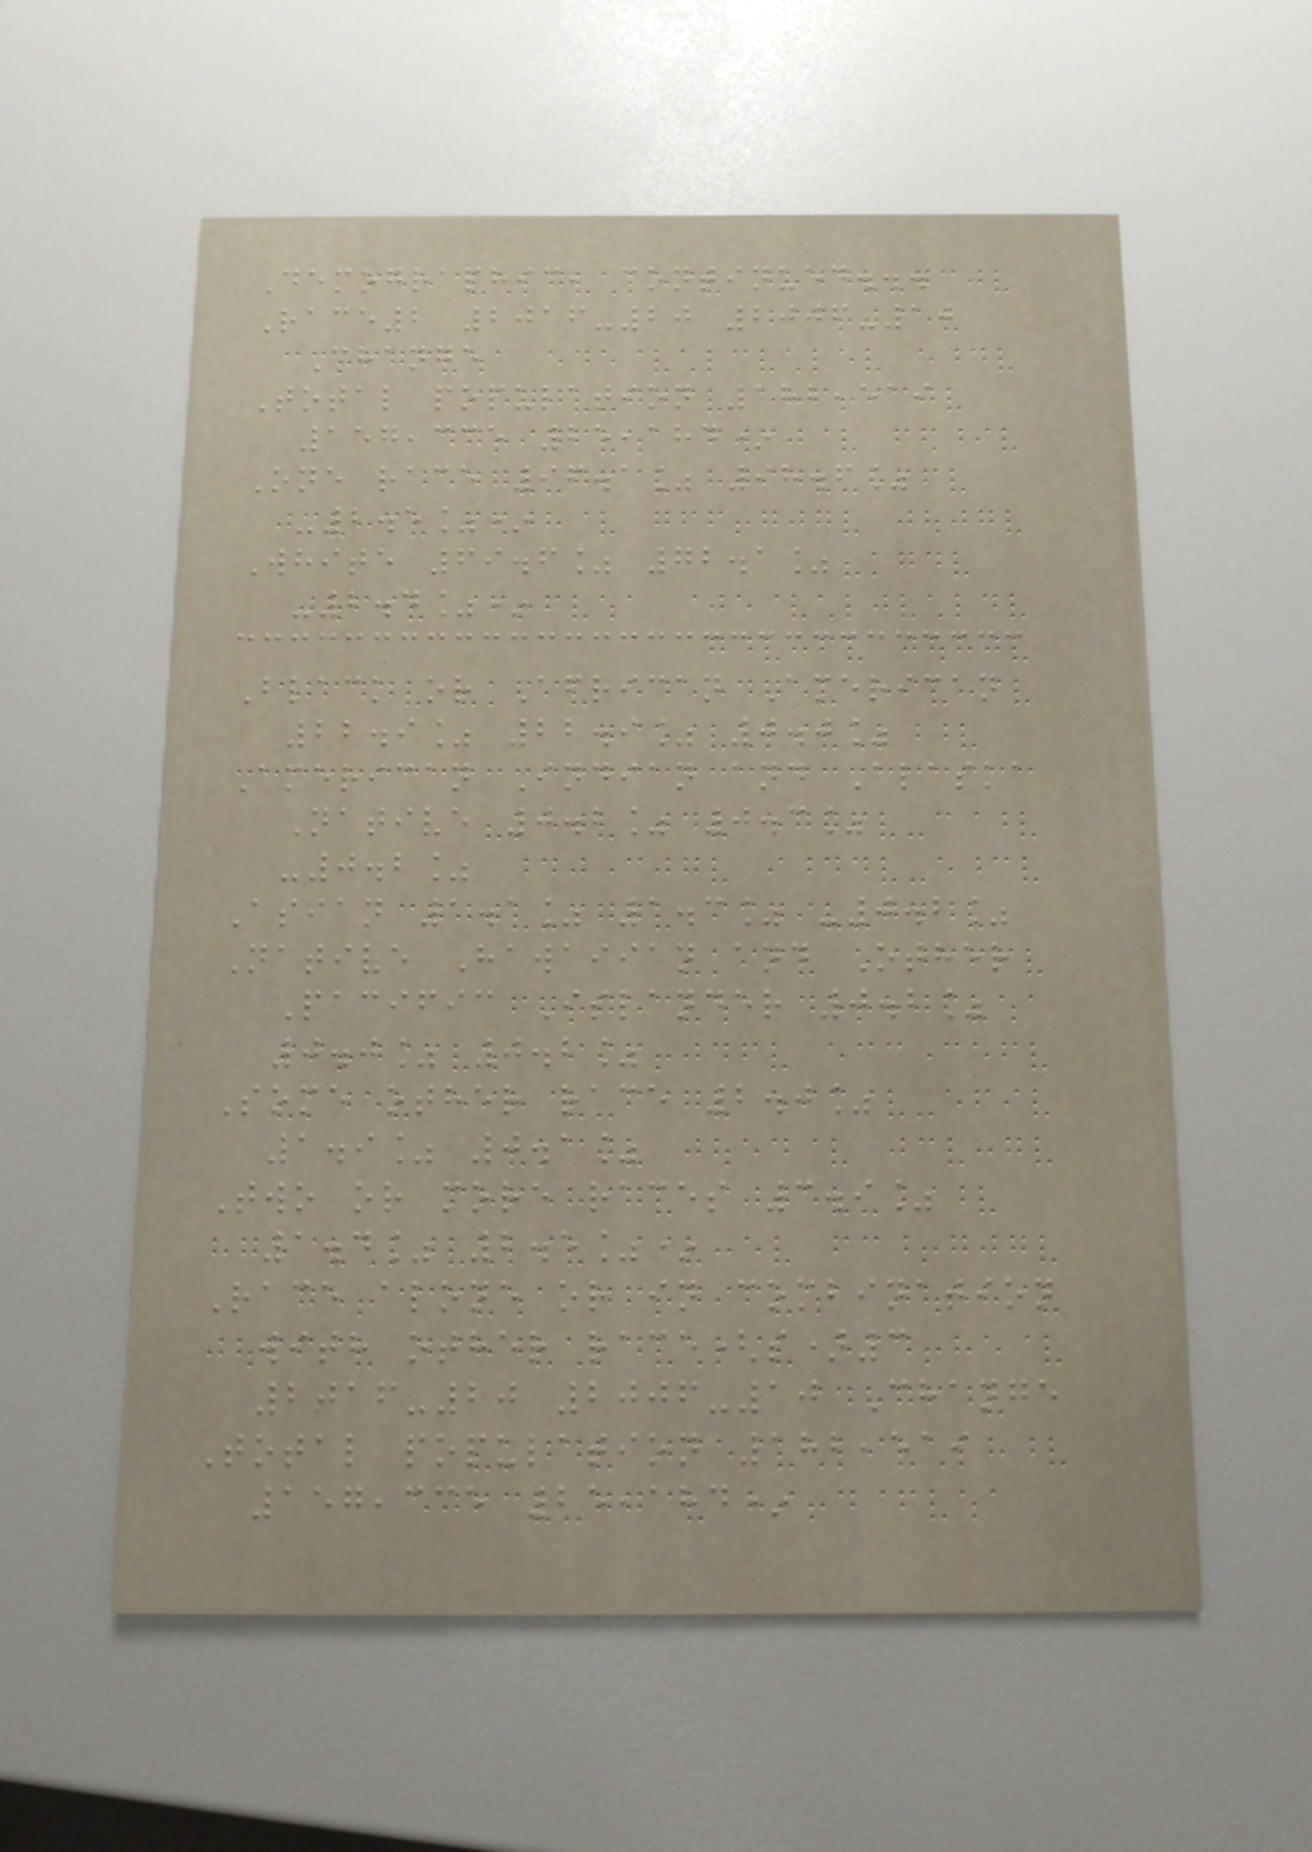Demographic, continued...
Race2 2016-20 2006-10
Change
Total population 182,519
157,335 25,184*
One race 96.1% 98.6%
-2.5%*
White 69.6% 72.1%
-2.4%*
Black or African American
22.9% 22.9% 0.0%
American Indian and Alaska
Native 0.2% 0.3%
-0.2%
Asian 1.1% 1.3% -0.2%
Native Hawaiian and Other
Pacific Islander 0.2%
0.0% 0.2%
Some other race 2.0%
1.9% 0.1%
Two or more races 3.9%
1.4% 2.5%*
Race alone or in combination
with other race(s)3
2016-20 2006-10 Change
Total population 182,519
157,335 25,184*
